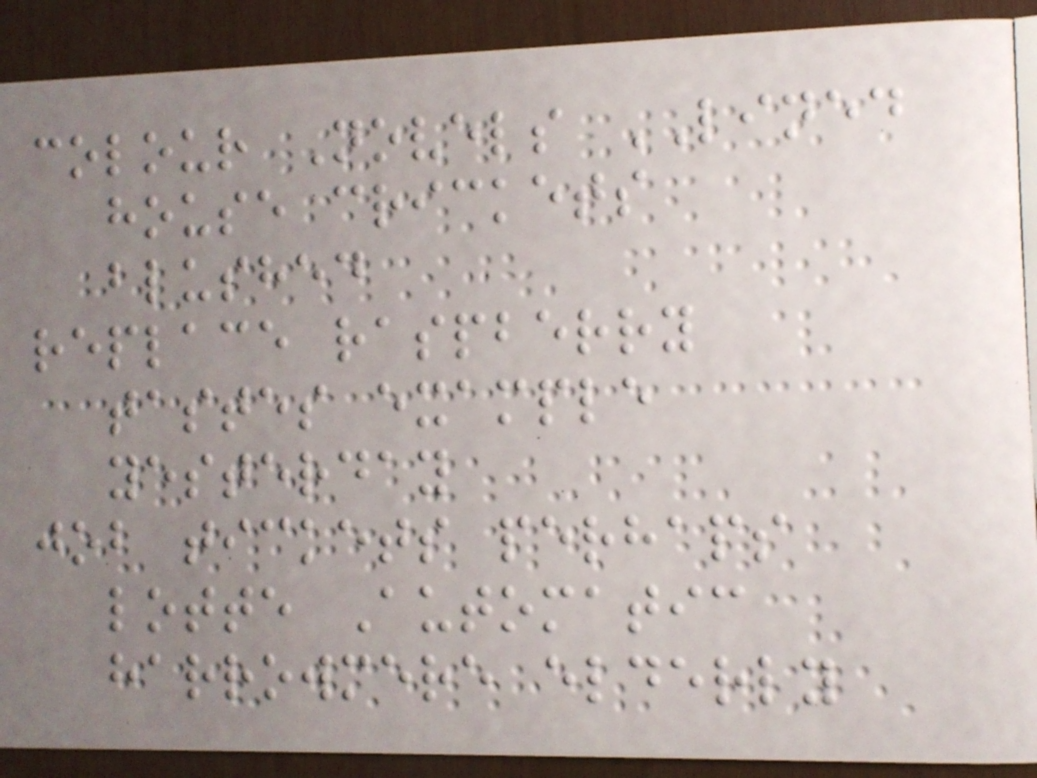colour Novels LINED
house crickets
blushed
replace raspberry
tastes example
yesterday
job tickets perhaps
lotte Automatic
harrowmere elderly
